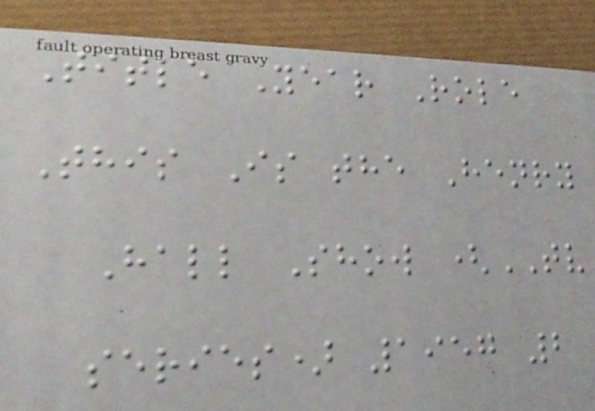Title Year Role
This Is the Henry
Hall Show (TV
series) 1957 2
